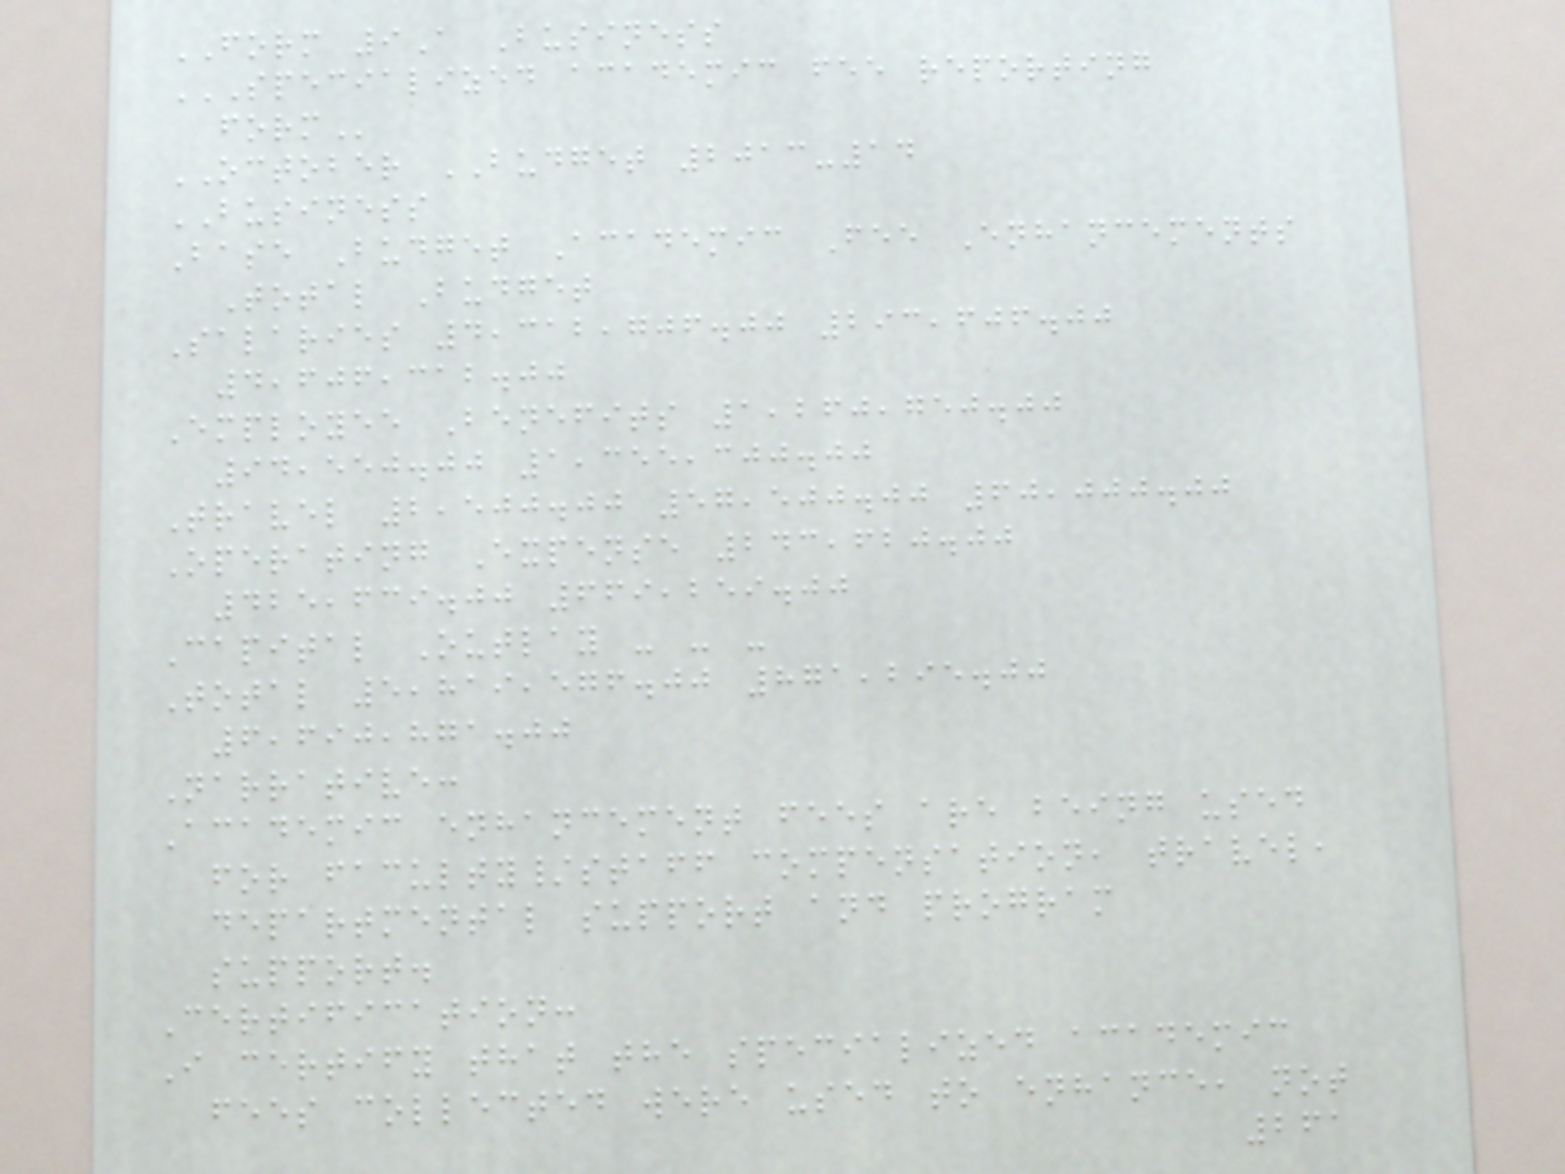FORM 9A Business
SPECIALIZED ACADEMIC FEE REPORTING
FORM
OCTOBER BUDGET 2013-14
BUSINESS
Base Budget Academic Fee Enhancements
Total Budget
Salaries 4,312,706.00 293,606.00
4,606,312.00
Employee Benefits 1,260,750.00
94,550.00 1,355,300.00
Travel 2,500.00 57,500.00 60,000.00
Operating Expense 243,620.00
425,639.00 669,259.00
Capital Outlay - - -
Total 5,819,576.00 871,295.00
6,690,871.00
Narrative:
Academic enhancement fees are being used
for faculty/staff compensation, travel,
departmental support and program
support.
Certification:
I certify that the specialized academic
fees collected were used to enhance, not
261
